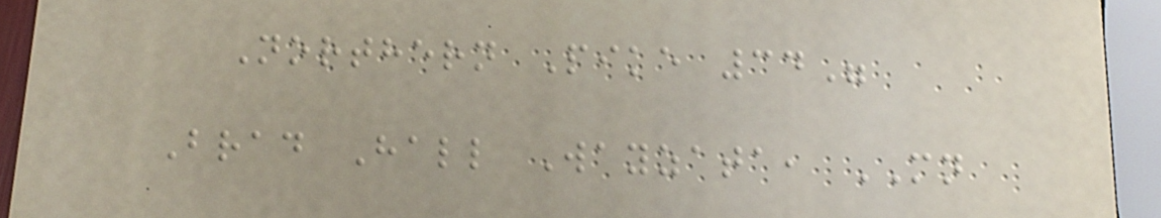Northern Pike 34"
Brad Hall Wayzata, MN
